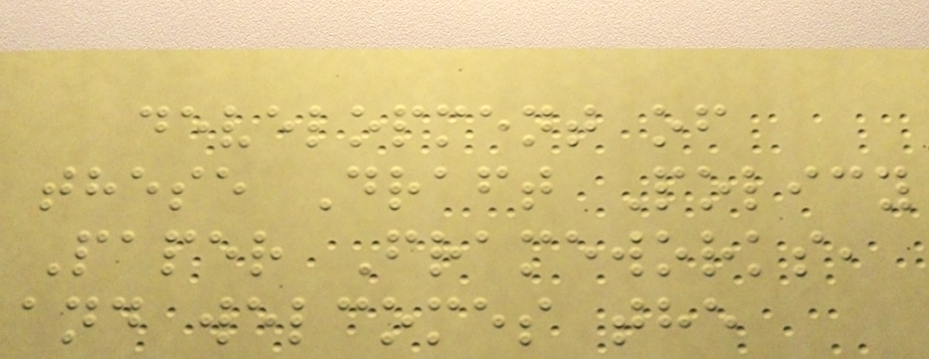development of
these Draft Policy
Paper Frameworks,
and welcomes the
